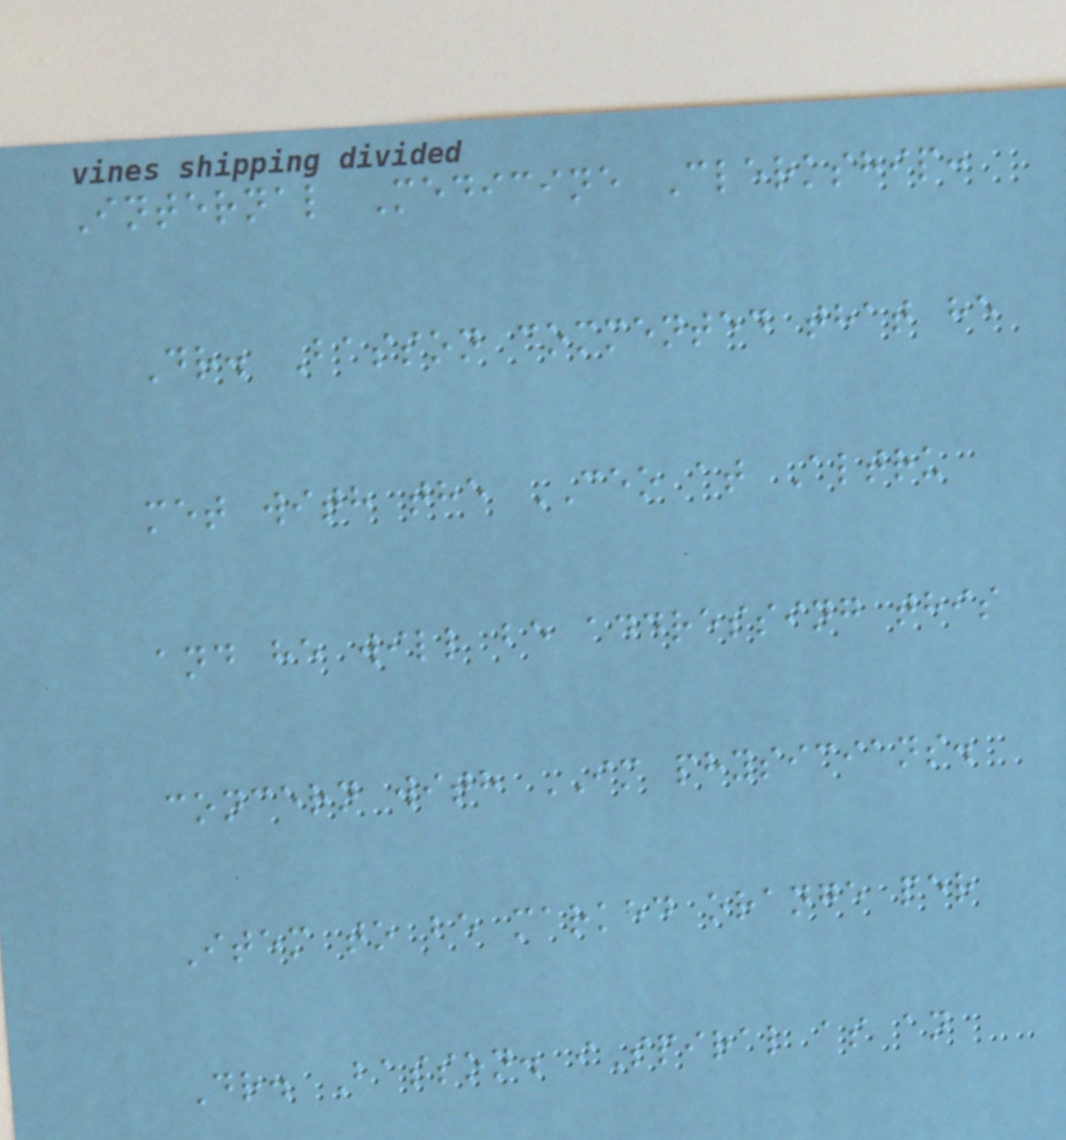Internal Medicine Clerkship:
Dr. Basson commented that he
met with the CEO at Altru
and he will be addressing this
concern with IM physicians.
Item to be marked orange per
Dr. Basson. iSpiral as an
